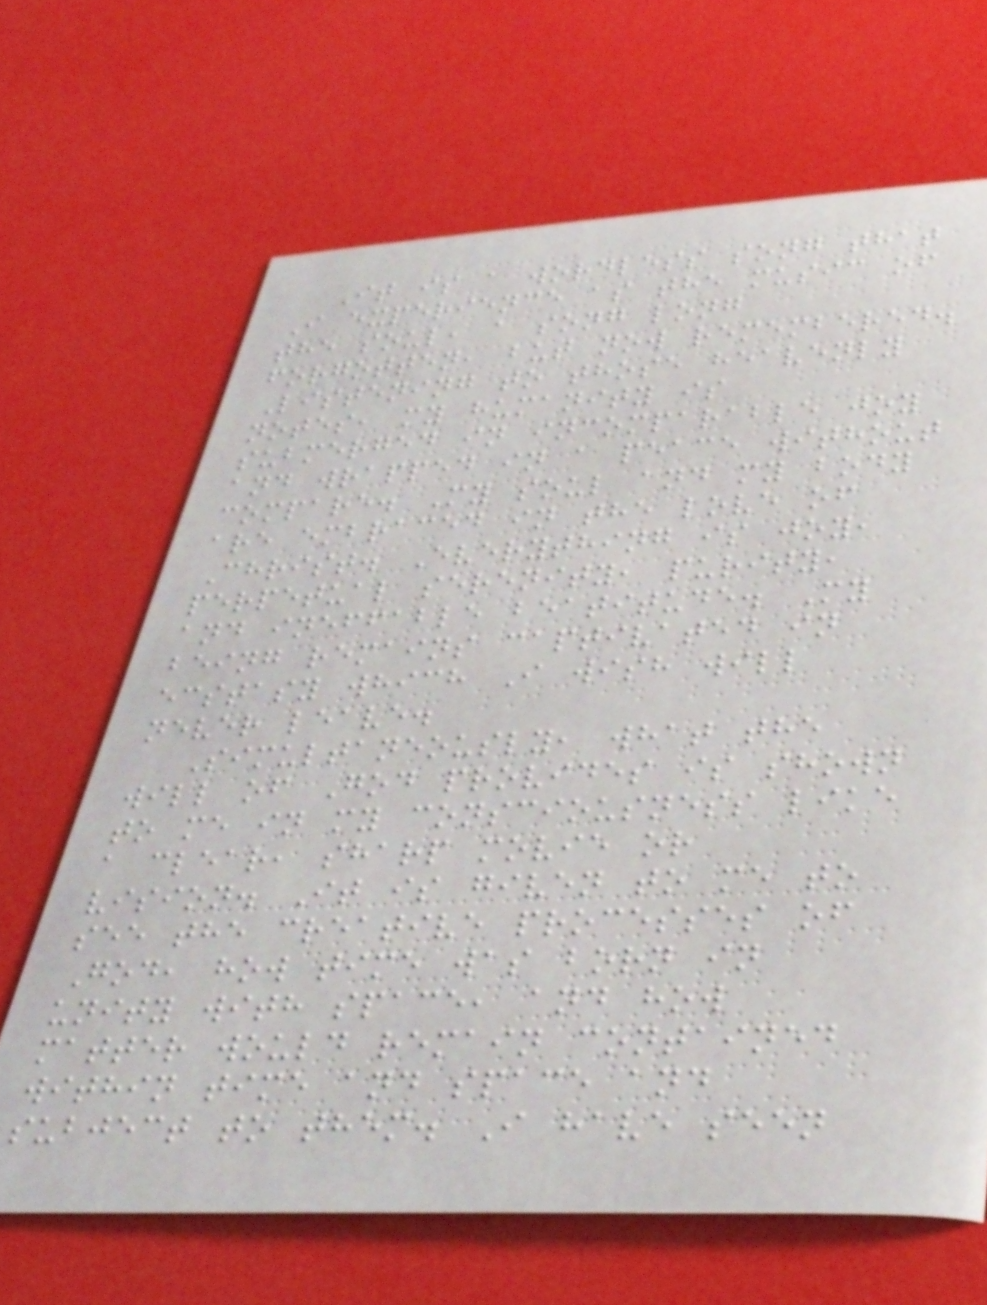It is a wordless song that
I experience as the music of
the soul, a song long
forgotten, but now remembered.
Listening to those heavenly
notes, my humanity is
submerged in incomparable joy
and wrapped in a peace without
compare. My soul and my body
are embraced in the love of
Christ. Everything is joy,
perpetual serenity, purity,
and ineffable beatitude. My
being remains captivated in
ecstasy which I wish will
never leave.
Simultaneously, what the
will of God provides is shown
to me in my consciousness like
a clear, sharp movie or
vision. It is given to me to
see the creative processes of
God, how time was born in
unity with space, and how
matter would remain contained
within time and space and
subject to them. I have seen
